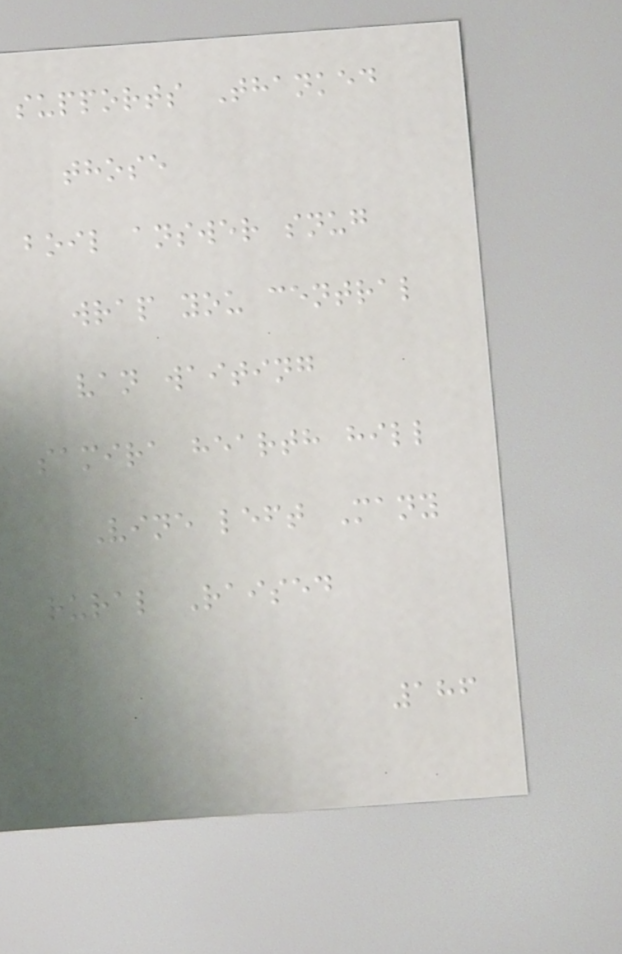supports Thanked
those
boil answer snug
wrap you central
van waiting
samira hearth hill
Vine left Many
rural Raised
186
